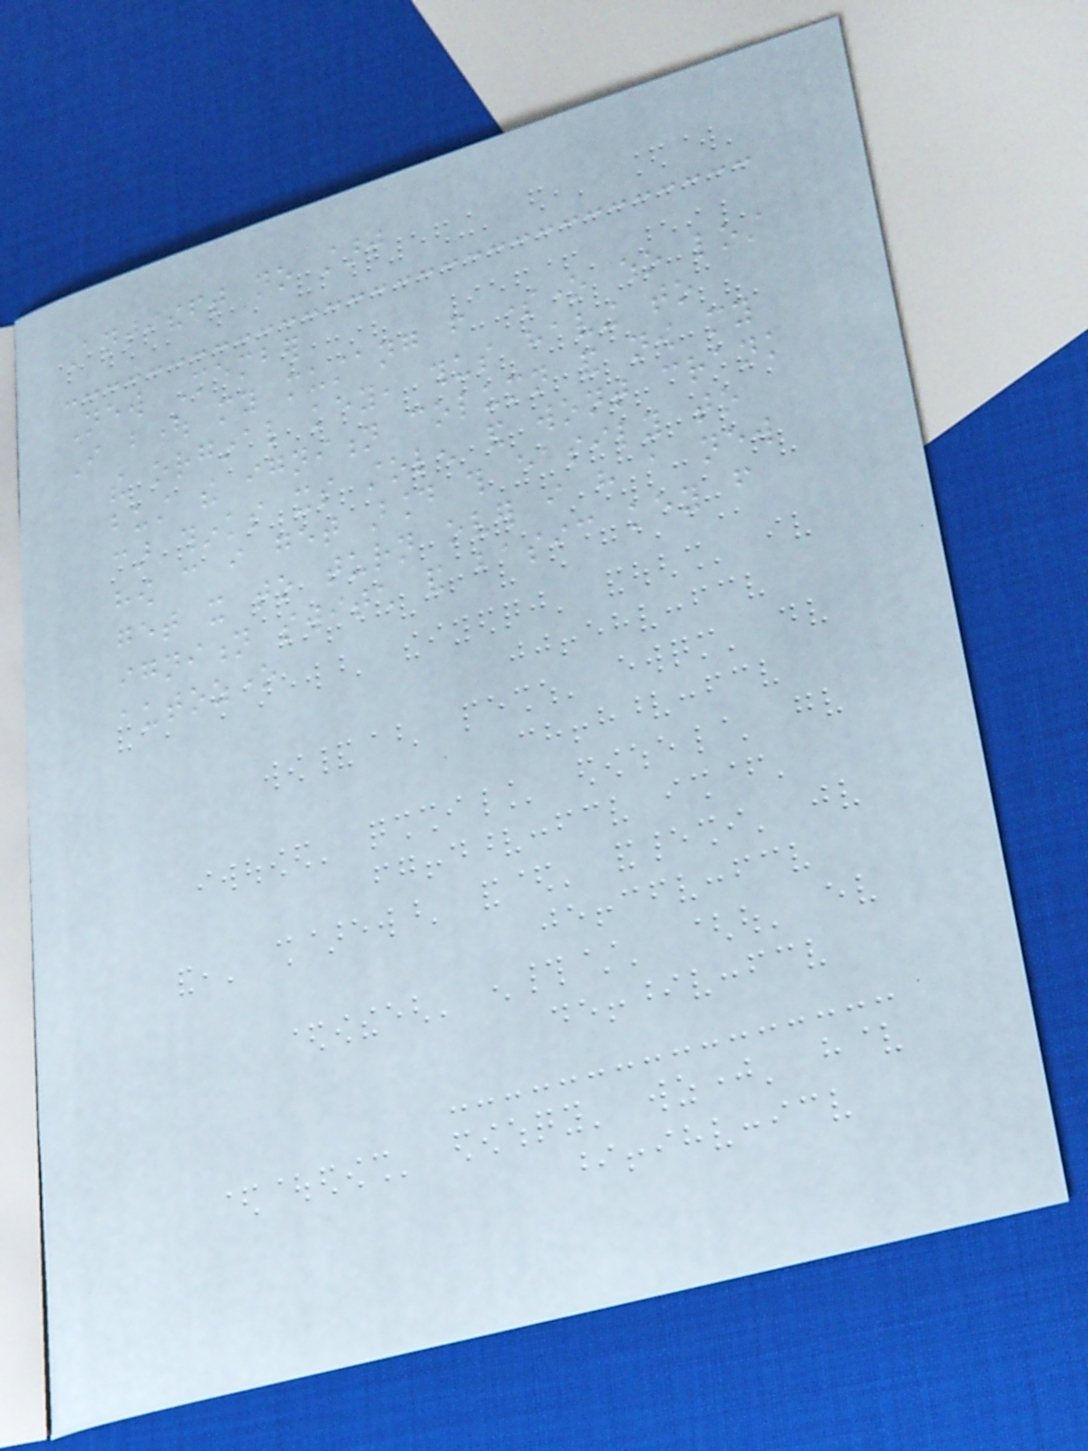Antitheft no start
New Member
I bought my mustang from someone who lost
the orginal key, thus having to
bust the ignition column and now my
car thinks its stolen and wont crank
how can i get around this easily to
get it to turn over i have a new
ignition switch and basic key from
autozone
